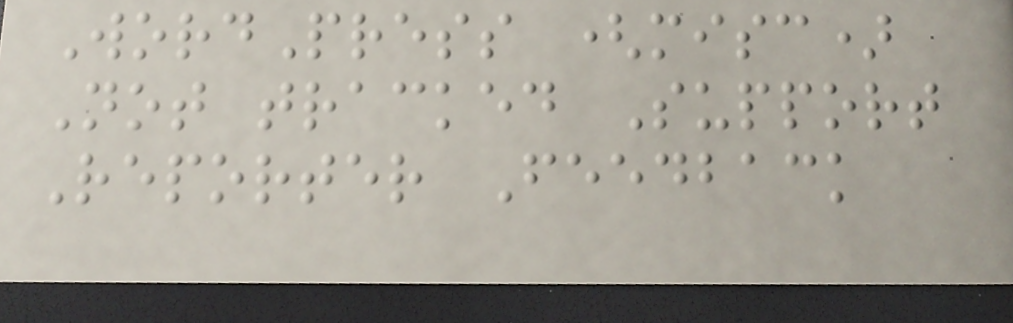WordPress (misc)
Not tracked Support
Reporter Feedback
